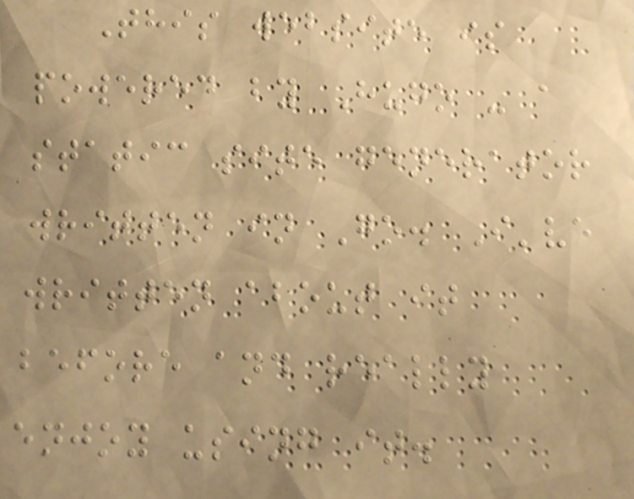This website is
powered by Hugo - a
static site generator
written in Go. I've
written about it
before and really
enjoy using it.
